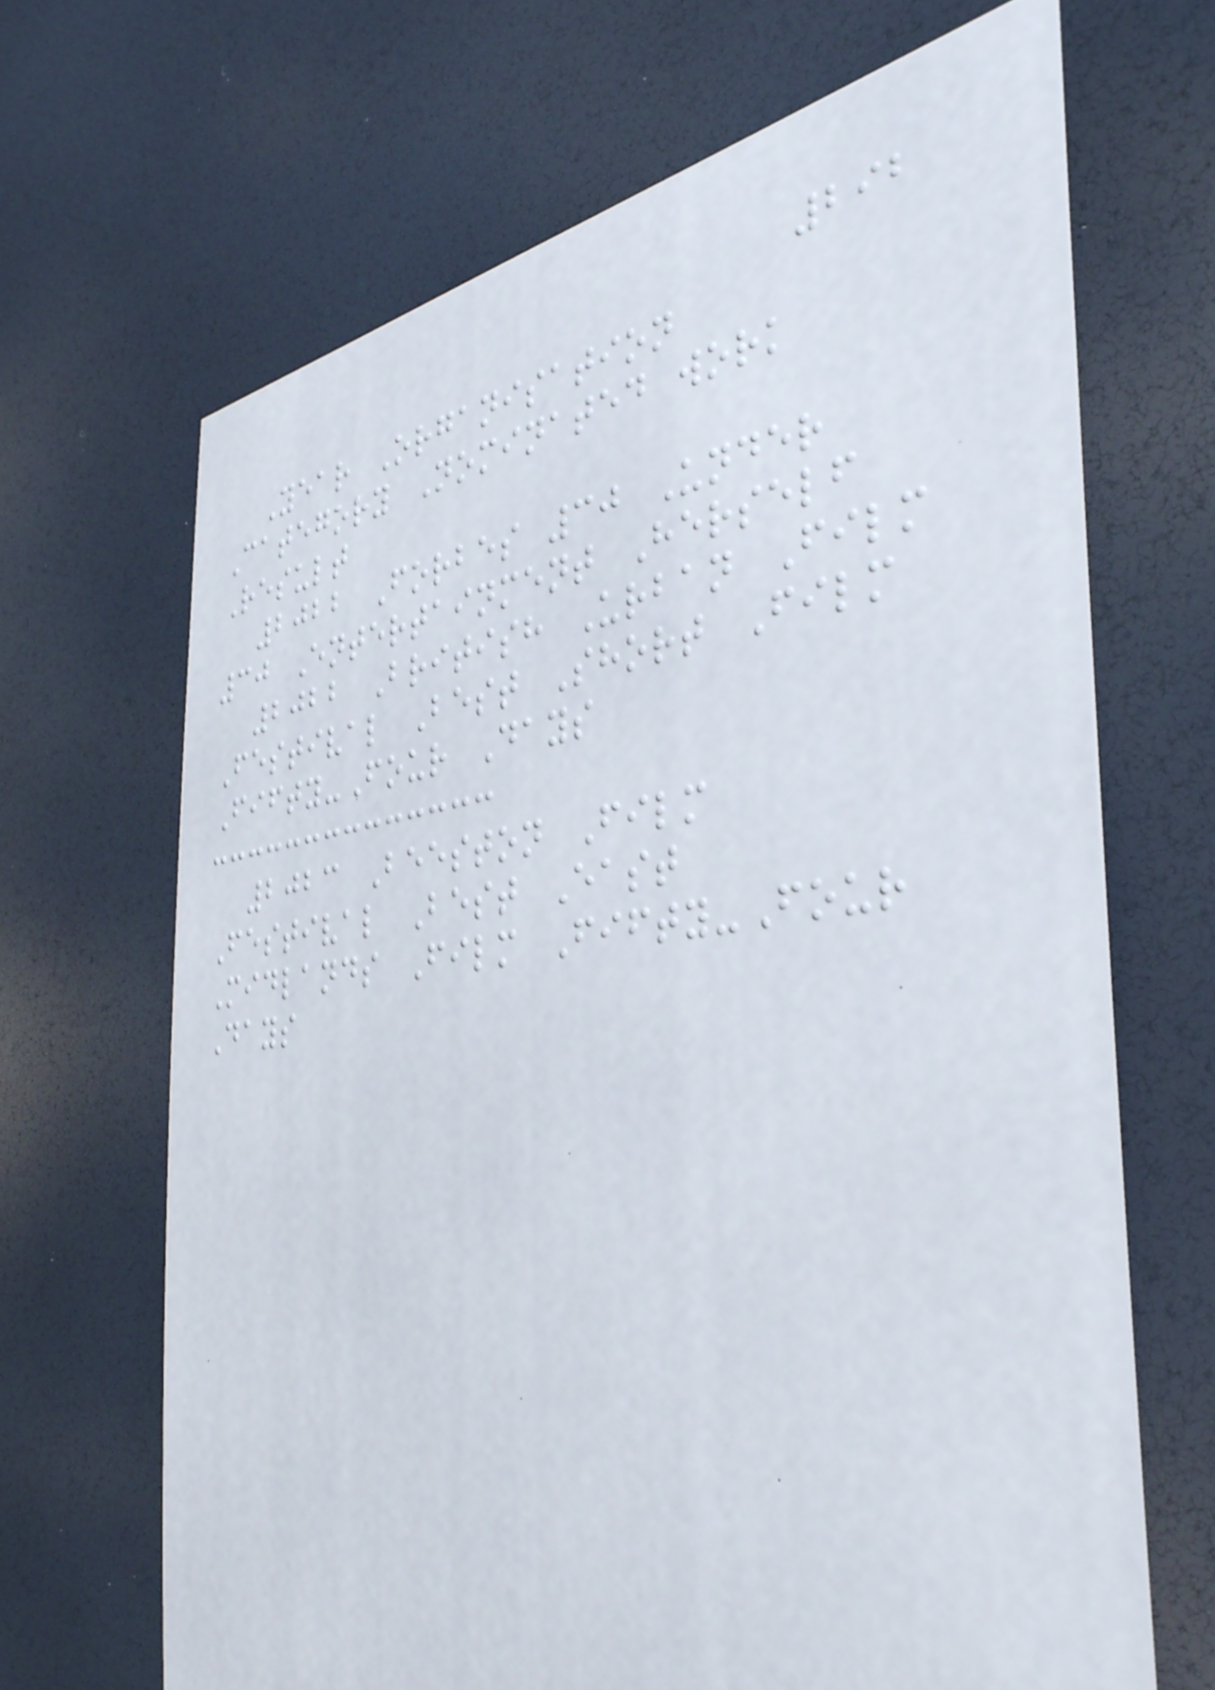292
Year Organisation
Category Nominated work
Result
2022 Forbes 30 Under
30 Entertainment Herself
2022 British Urban Film
Festival Best Short Film
Fifty-Four Days
2023 Beeston Film
Festival Best East
Midlands Film Fifty-Four
Days
